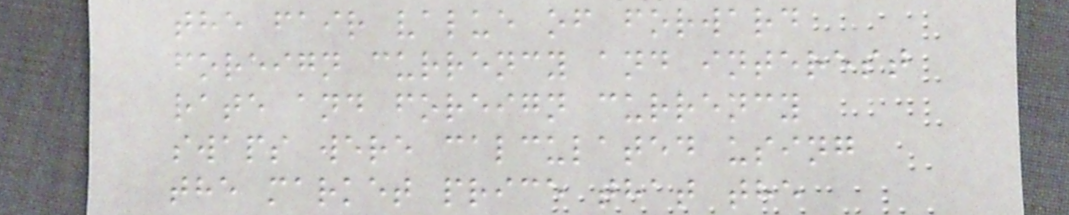the fair value of forward
foreign currency and interest
rate and foreign currency
swaps were calculated using
the market price that the
